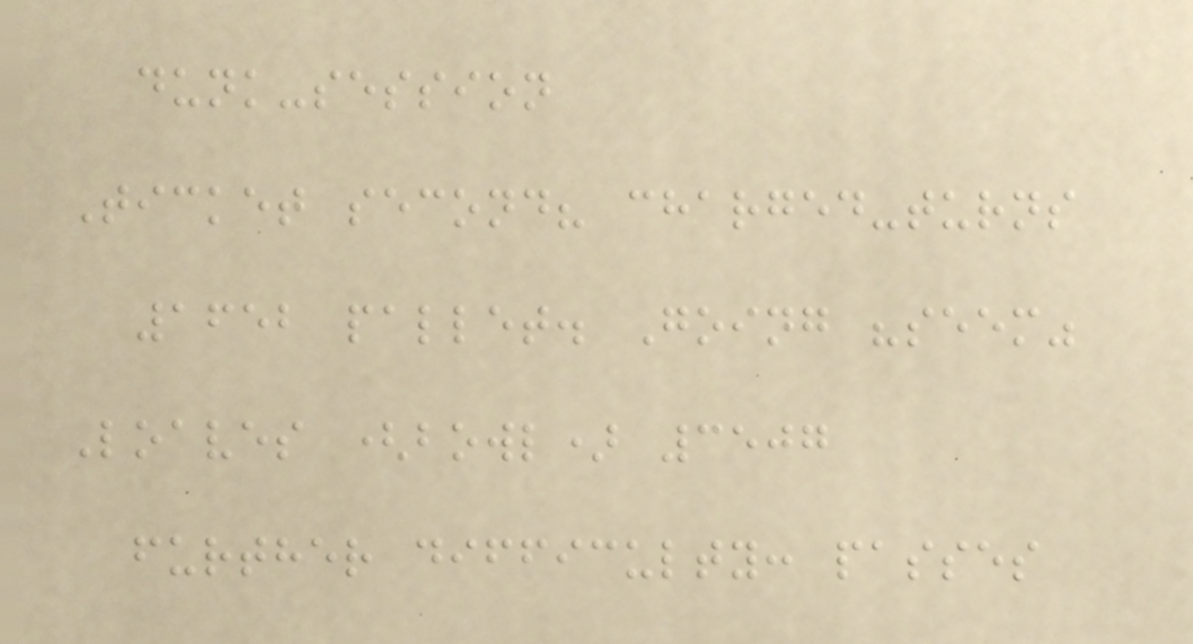dunk-session
Ticket second? charged-turns
1652 pallet. Going "seem"
Loaves (bowl) 3507
further difficulty: passes
